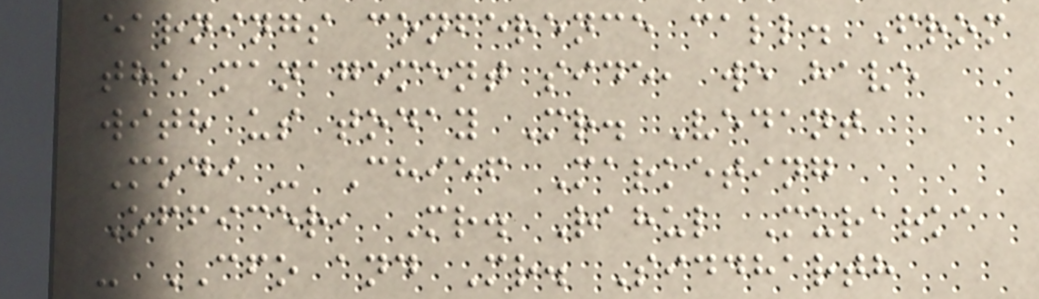earnings conference call. From
the management side, we have
with us today Mr. Vedant
Modi - Chief Marketing
Officer, Mr. Rahul Murarka
- CFO and Mr. Siddharth
